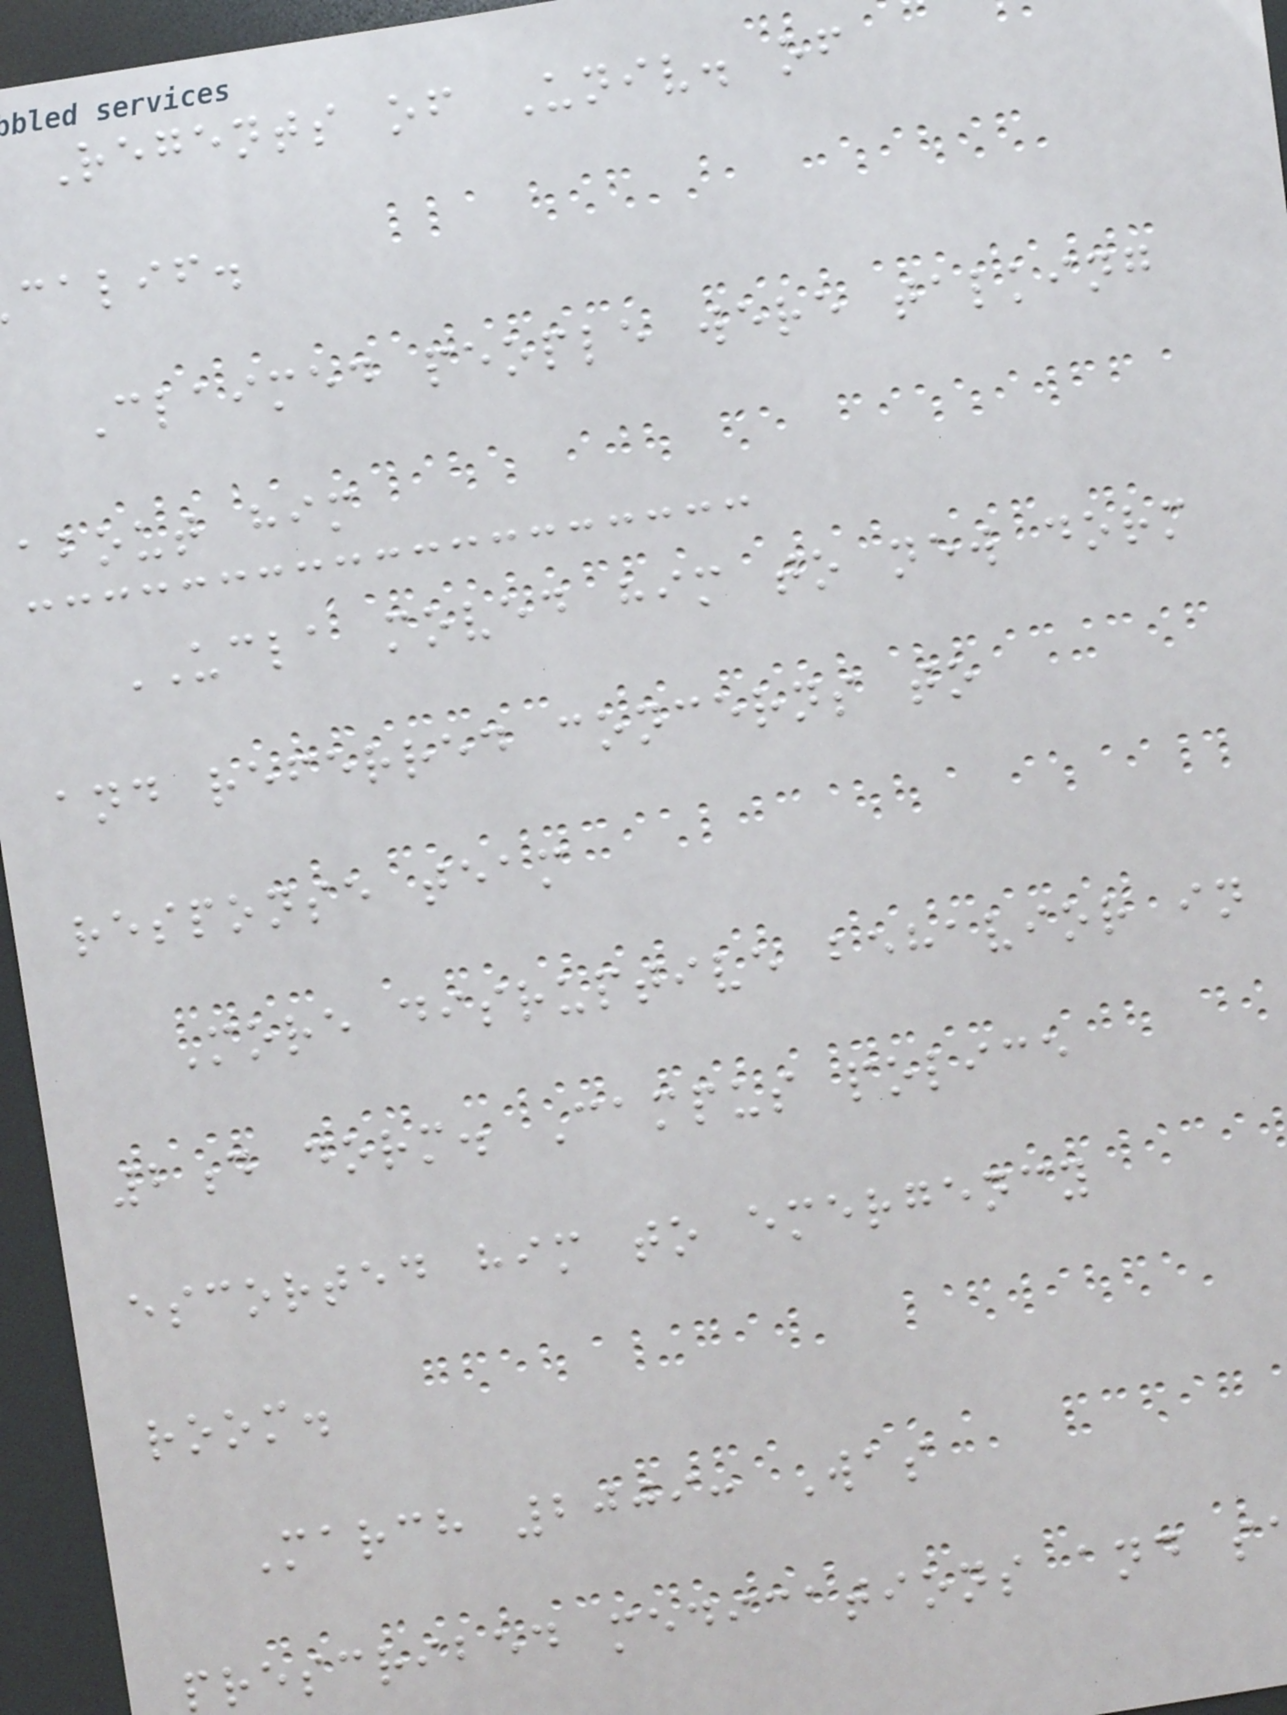Regents of Univ. of
calif.
Claimed people were talking
about him
UCLA moved him to new dorm
and referred concerns to
response team
More disruptive behavior in
2d dorm. Campus police
escorted him to emergency
room.
March 2009: Was
prescribed medications and s
